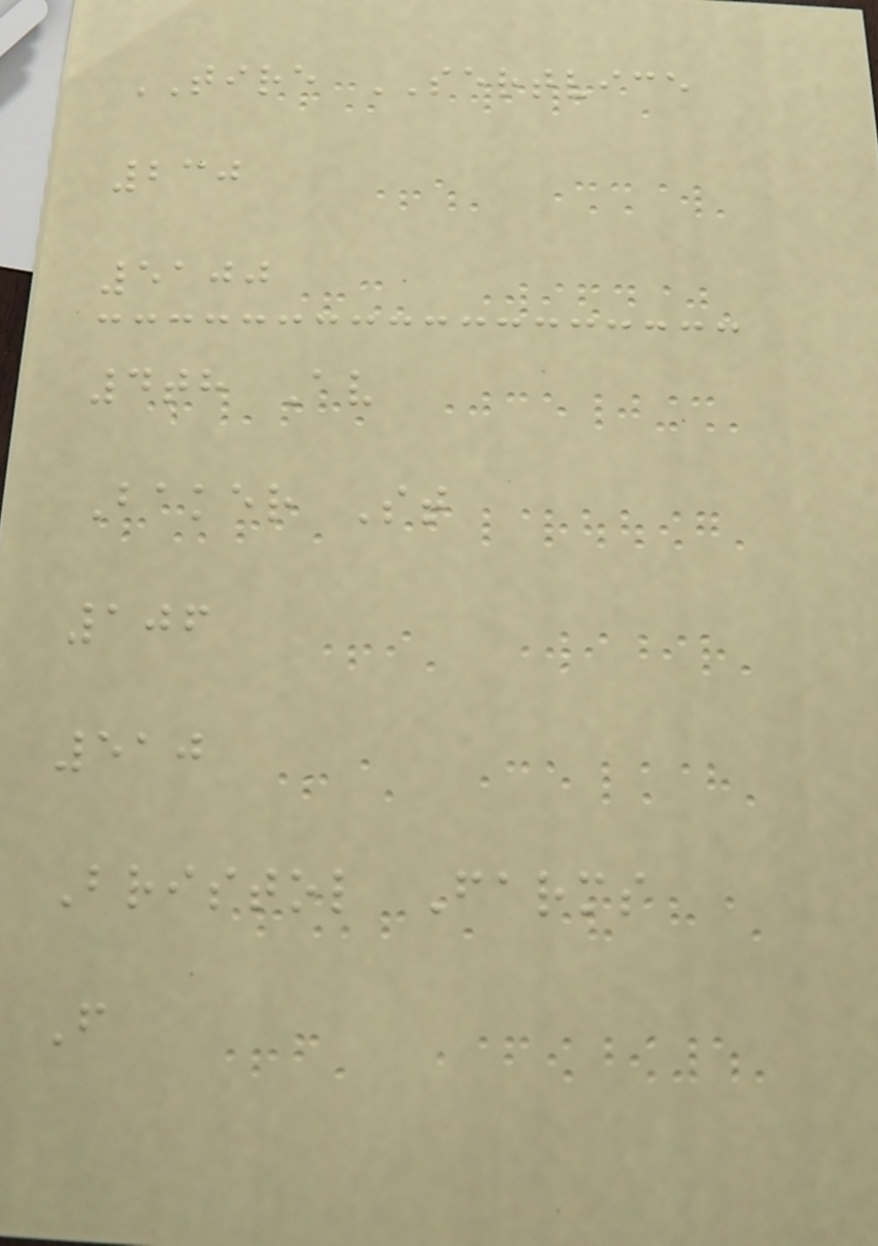TIRE SERTVICE
230
5100
4th Av
Baker St
106
510
Bristol Farms
F
